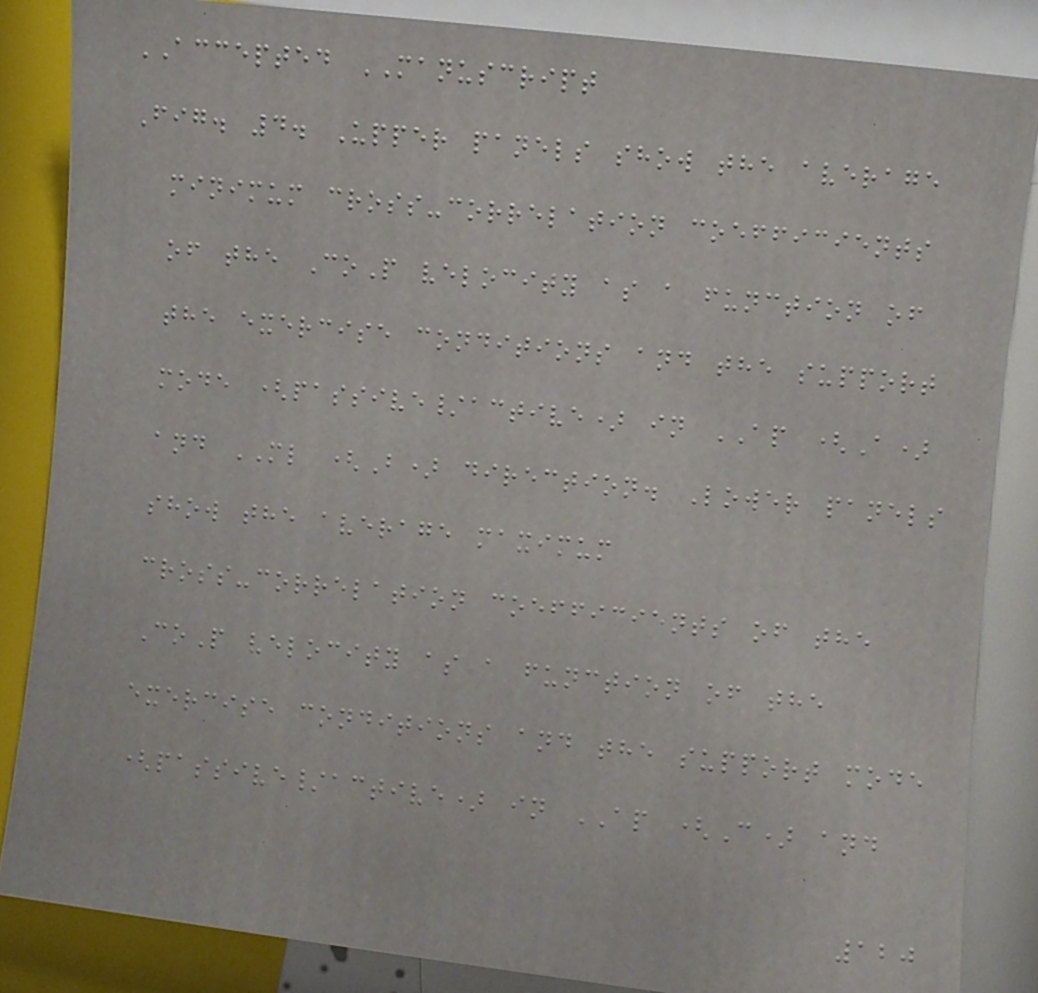ACCEPTED MANUSCRIPT
Fig. 4. Upper panels show the average
minimum cross-correlation coefficients
of the CoP velocity as a function of
the exercise conditions and the support
mode (passive/active) in AP (A)
and ML (B) direction. Lower panels
show the average maximum
cross-correlation coefficients of the
CoP velocity as a function of the
exercise conditions and the support mode
(passive/active) in AP (C) and
120
